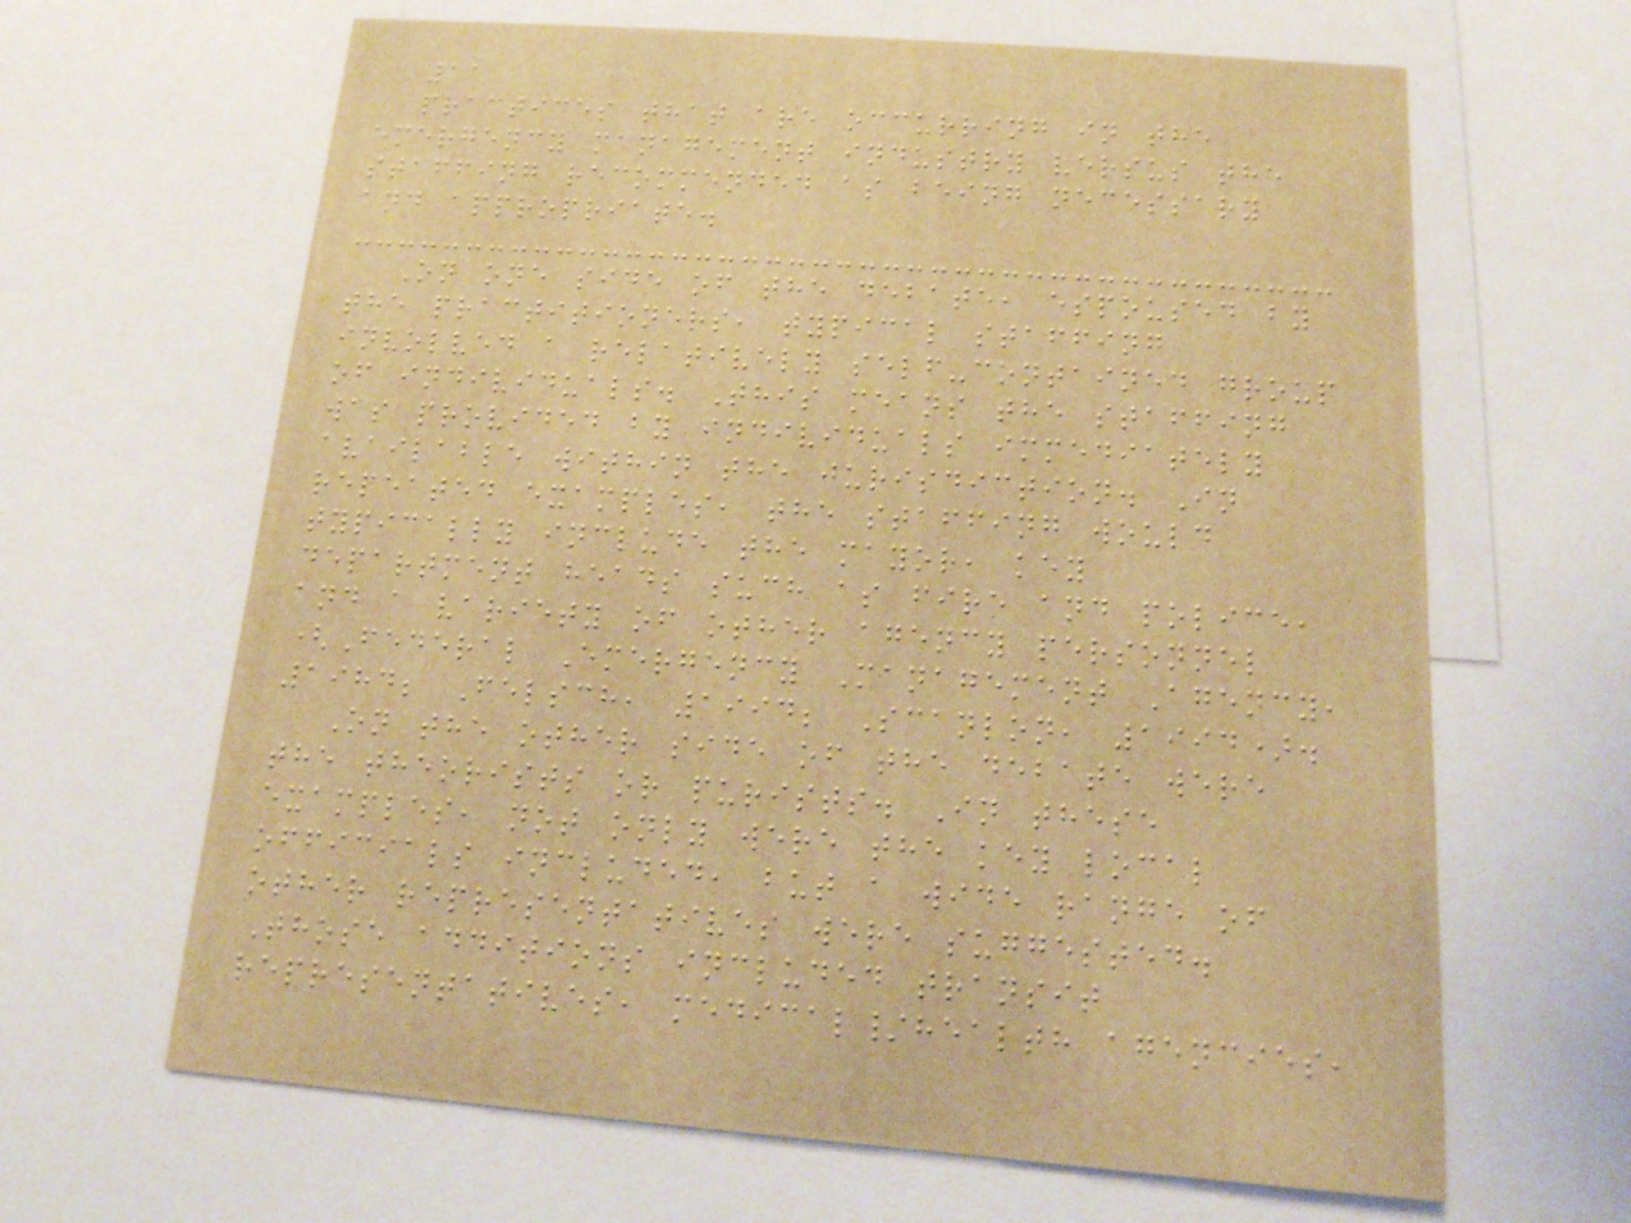11
practices that are occurring in the
emergency management industry versus the
staffing recommended as being necessary
and appropriate.
On one side of the debate, espoused by
the practitioners, typical staffing
involved a relatively self-contained group
of individuals. This means the staffing
was provided by individuals immediately
available within the jurisdiction. In
repeated examples, the staffing would
typically include the mayor, key
department heads such as fire and police,
and a variety of other agency personnel
(Federal Emergency Management Agency,
1984; Felsch, 1994; Scanlon, 1994).
On the other side of the debate were
the theorists or purists. In these
examples, not only were the key local
officials included, but a wide range of
other representatives were suggested.
Those additions included transit
representatives, medical/health agencies,
